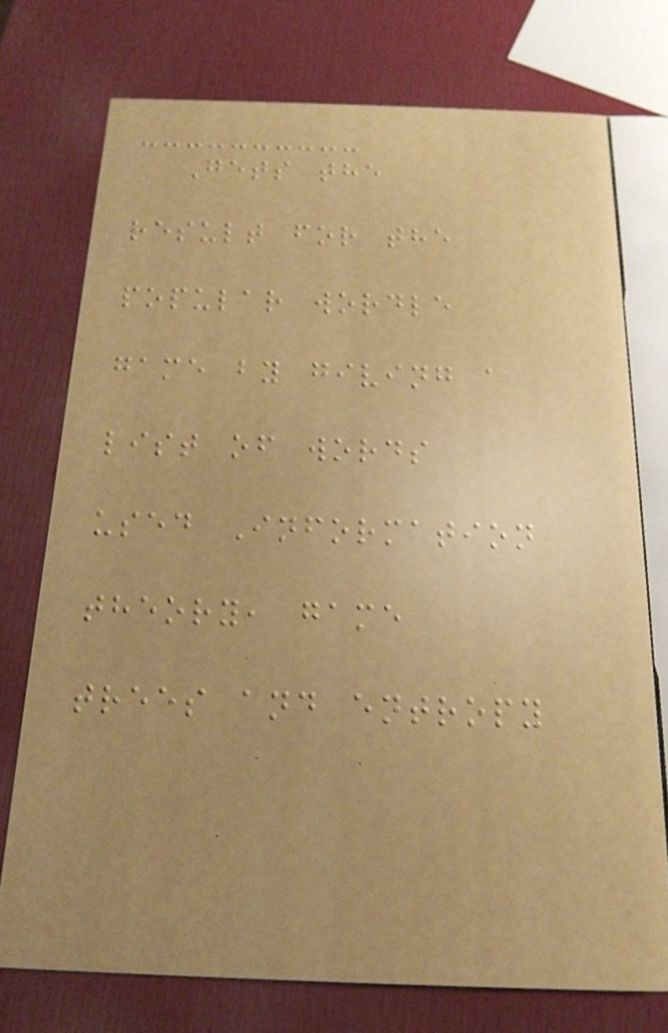Gets the
result for the
popular wordle
game by giving a
list of words
used Information
theory, game
trees and entropy
